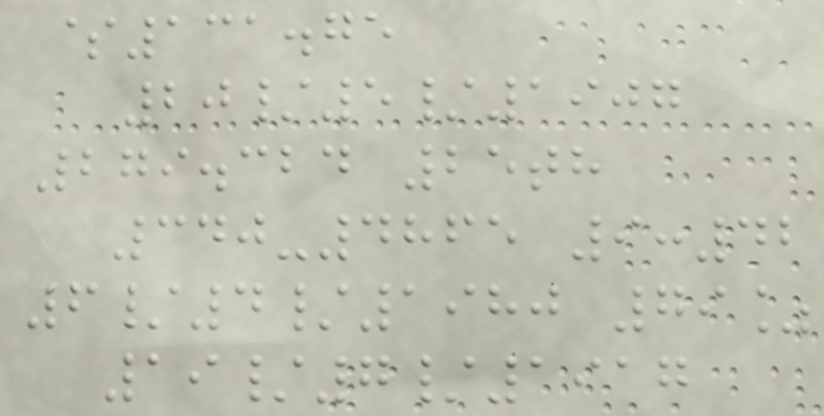$131.75
20/5/1907
279.324 25th
340-4865 9:42
6/4/1980 79%
19/7/1917
